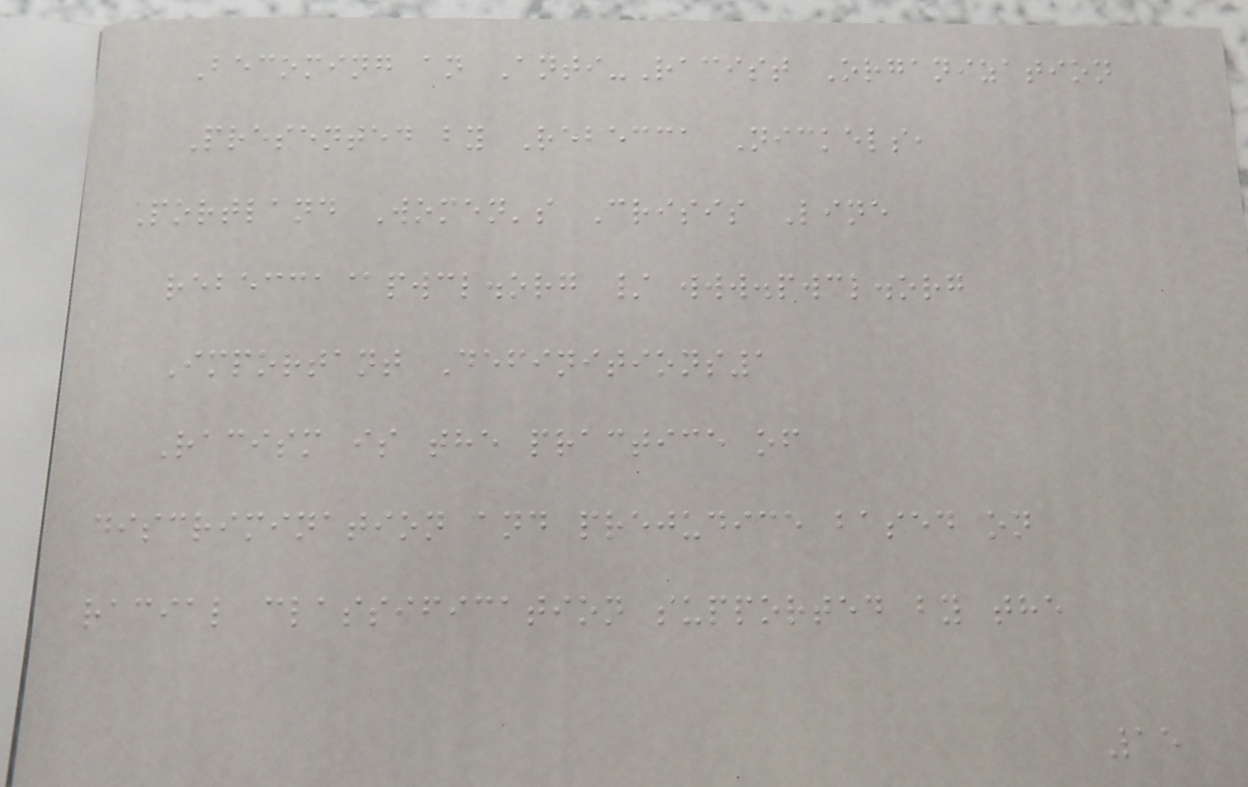Becoming an Anti-Racist Organization
Presented by Rebecca Nickels,
Portland Women's Crisis Line
rebecca@pwcl.org / www.pwcl.org
Important Definitions1
Racism is the practice of
discrimination and prejudice based on
racial classification supported by the
15
